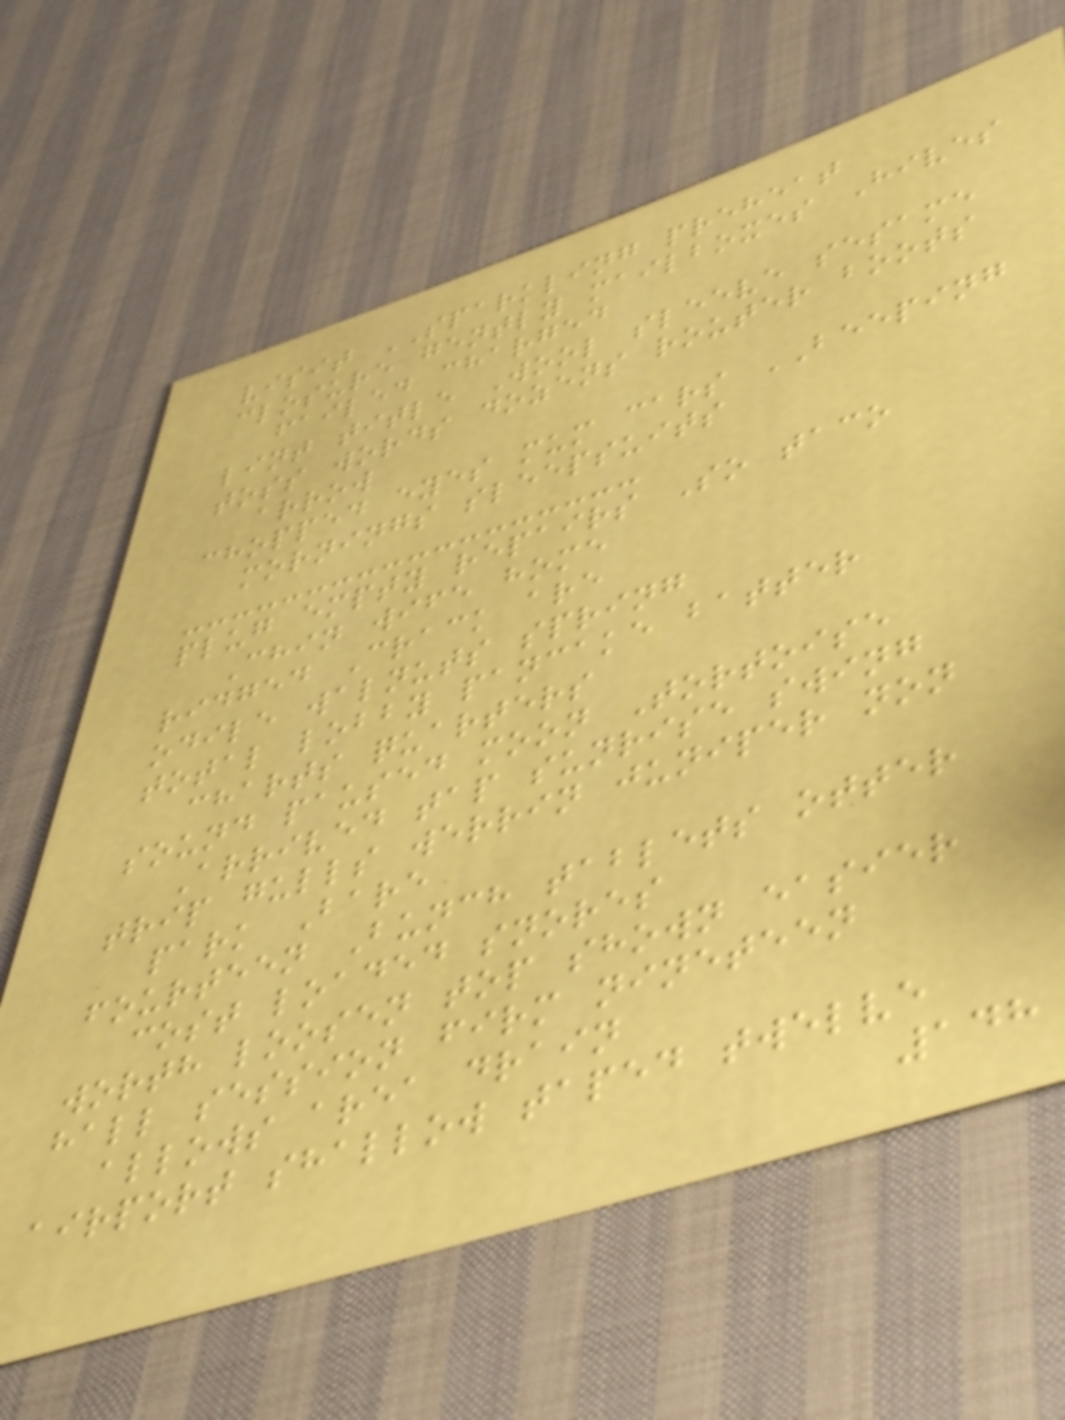visit SPARKLING preheat
closure gently mailboxes Hives
failed charged
lint title Wool sleeve sesame
toss words dozens router boots
arrow
chopped eyes mum cars BEEPING
mornings sleepsuits
plug empty repairs So taco
Chin wife home
ridged Crack are
odile walnuts spring
total lobby pancake batter
charts quarters
sound paused moon Tortoise
Arrived tap sunrise swing
trip gulls werrin juniper non
park Bare
fourteen Bunch tablets otter
cost loaded snores
worth loosen top shown easier
hall session firm nineteen
allows area drain
airport shallow taped twelve
148
